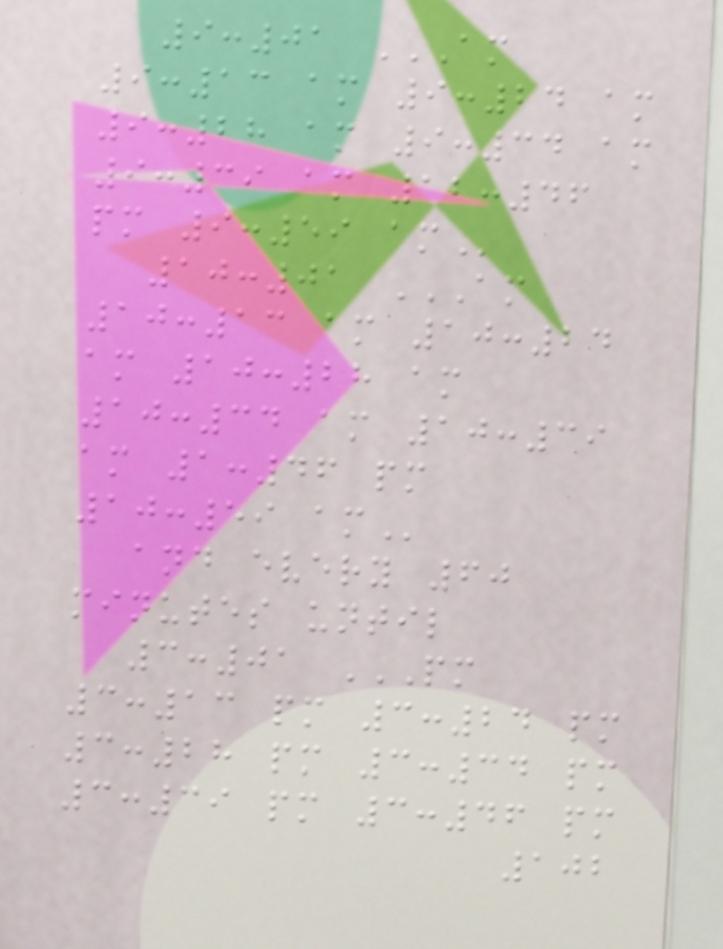9:01 AM
9:13 AM 9:24 AM
9:28 AM 9:34 AM
9:39 AM 12:46
PM 9:59 AM
10:01 AM
10:13 AM 10:24
AM 10:28 AM
10:34 AM 10:39
AM 1:46 PM
10:59 AM
and every 60
minutes until
3:01 PM
3:13 PM 3:24 PM
3:28 PM 3:34 PM
3:39 PM 3:46 PM
102
